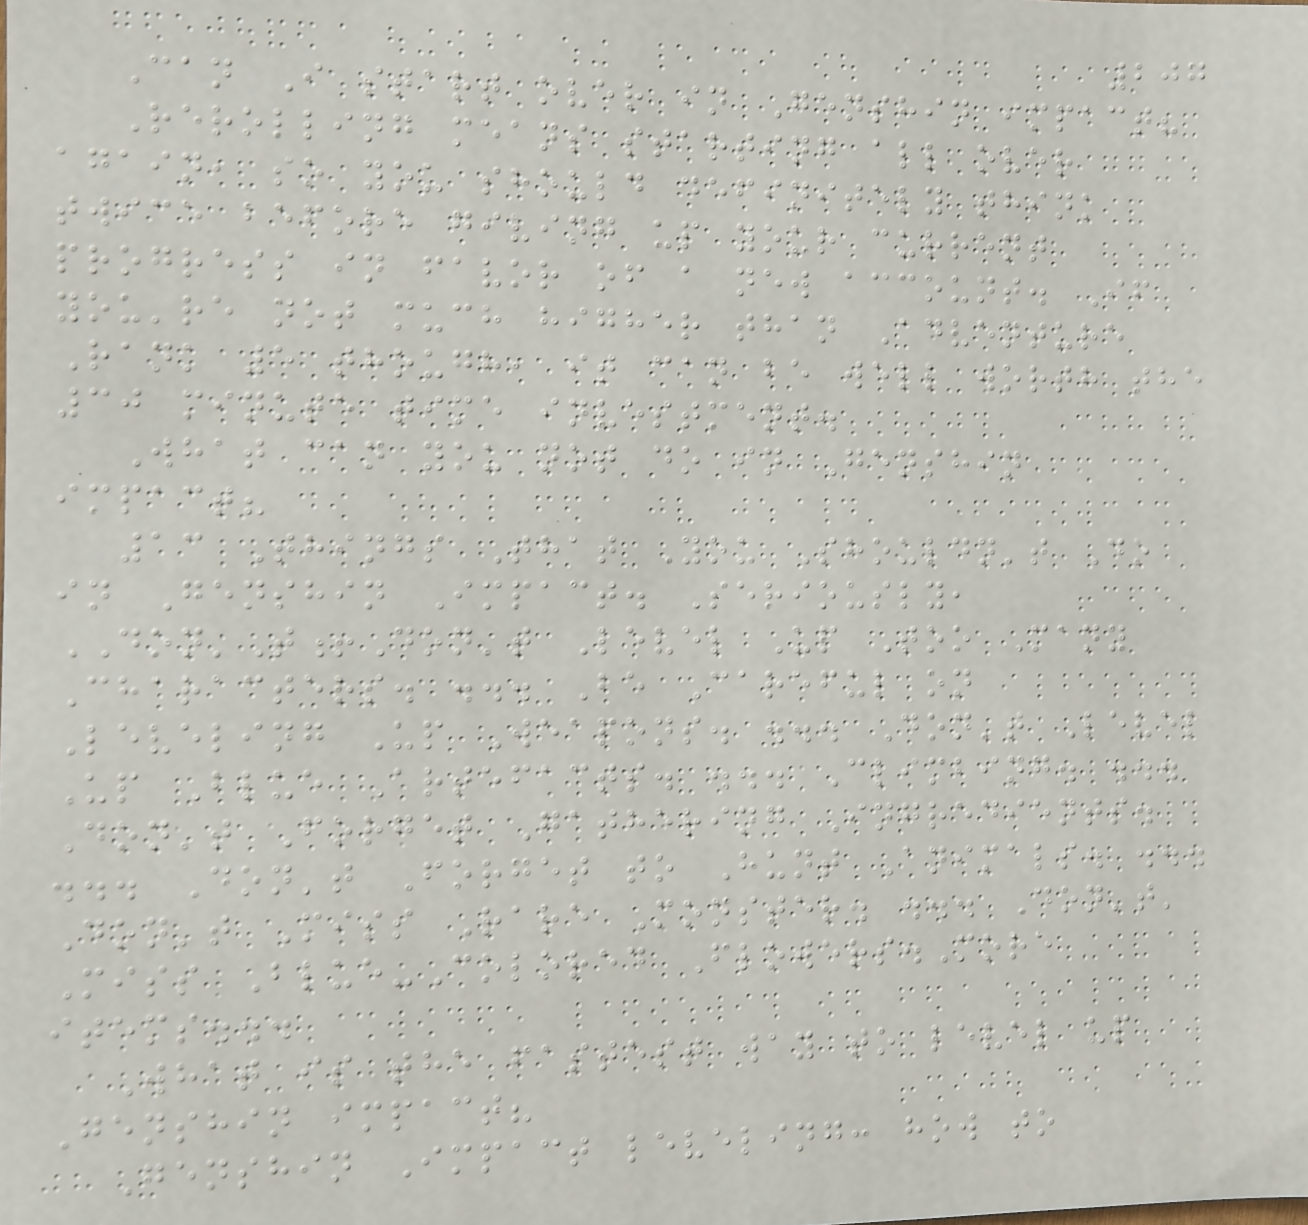207
Can I start over in Genshin impact?
Rerolling means starting all over
again, so you should definitely think
twice before giving up your current
progress in favor of a new account. If
you're not much higher than Adventure
Rank 5 though, it can be well worth the
30 minute time investment.
What can you not do in Genshin
impact?
13 Things That You Shouldn't Do
in Genshin Impact. Seriously,
DON'T!Don't Level Up Too Many
Characters. ... Be Careful on
Leveling Up Weapons. ... Don't Level
Up Blue Artefacts. ... Climbing. ...
Don't Forget Gathering Ingredients.
... Don't Forget to Hunt Animals. ...
Don't Miss Rare Monster. ... Don't'
Miss Blue-Colored Flowers.More
items...
What is the fastest way to level up
Genshin impact?
Genshin Impact leveling: how to
